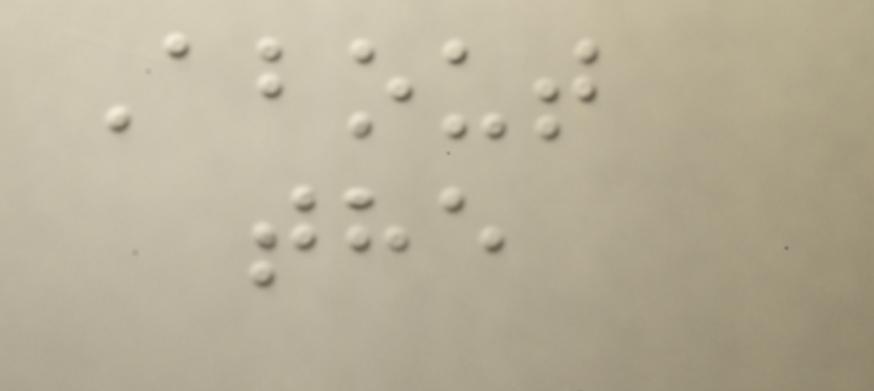About
the
